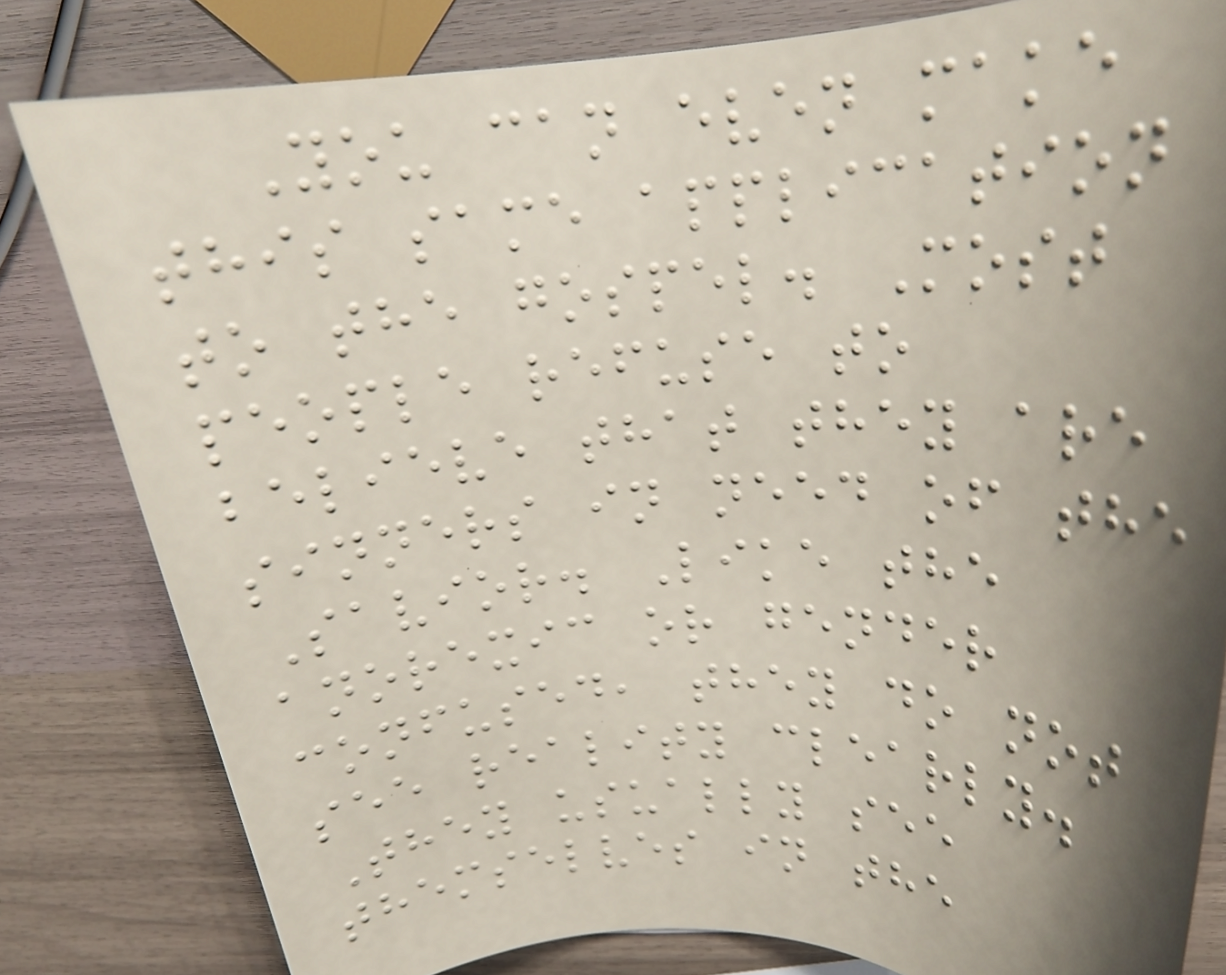You can even make
this same application
to the gospel. Most
people refuse to
believe that they are
sinners in need of the
Savior. Like the
anorexic or gender
confused, they do not
see reality clearly.
They usually see
themselves in the
